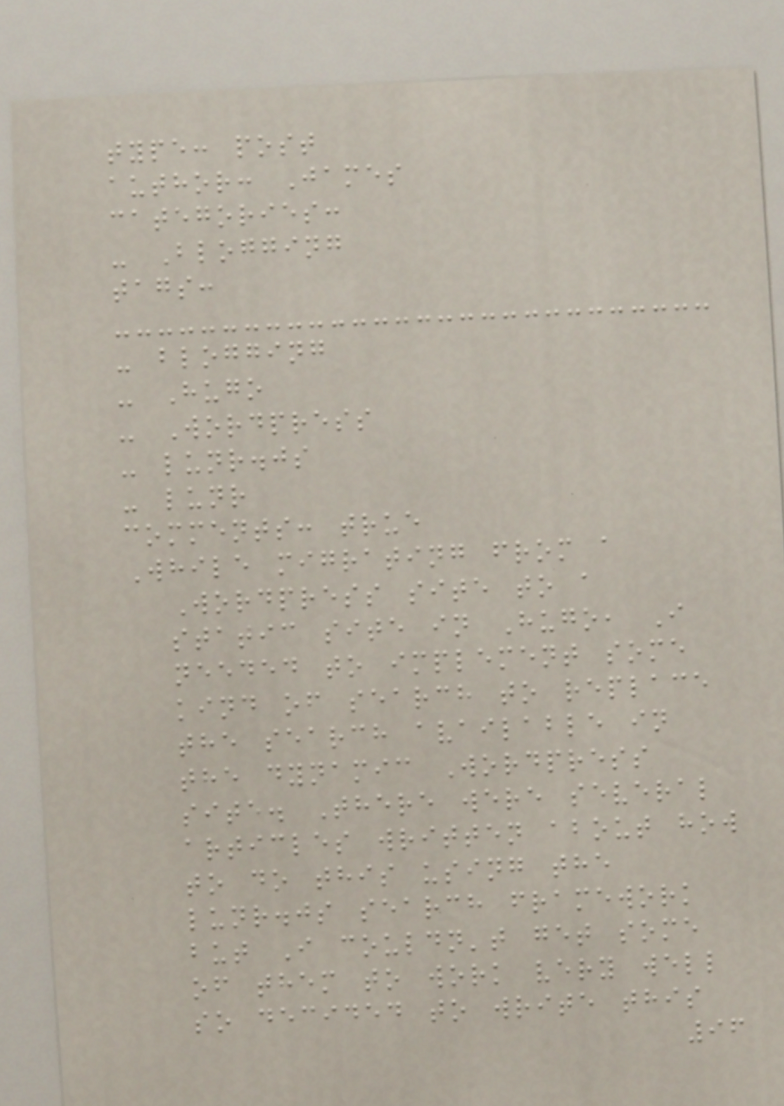type: post
author: James
categories:
- Blogging
tags:
- blogging
- Hugo
- Wordpress
- lunr.js
- lunr
comments: true
While migrating from a
Wordpress site to a
static site in Hugo, I
needed to implement some
kind of search to replace
the search available in
the dynamic Wordpress
site. There were several
articles written about how
to do this using the
lunr.js search framework
but I couldn't get some
of them to work very well
so decided to write this
96
